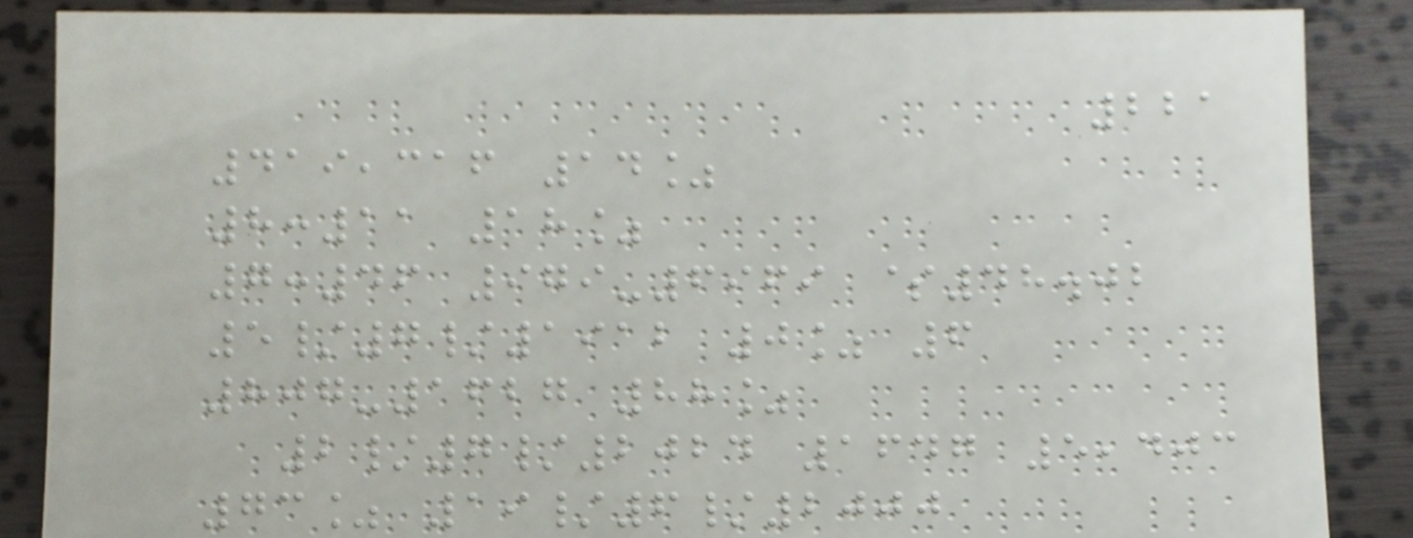221
419,316 14%
8:11 18%
7:46 979-6969 $48.02
5/7/1912 0% 6
807-1627 88%
2/7/2024 1647 5,403
73% 19/6/2000
